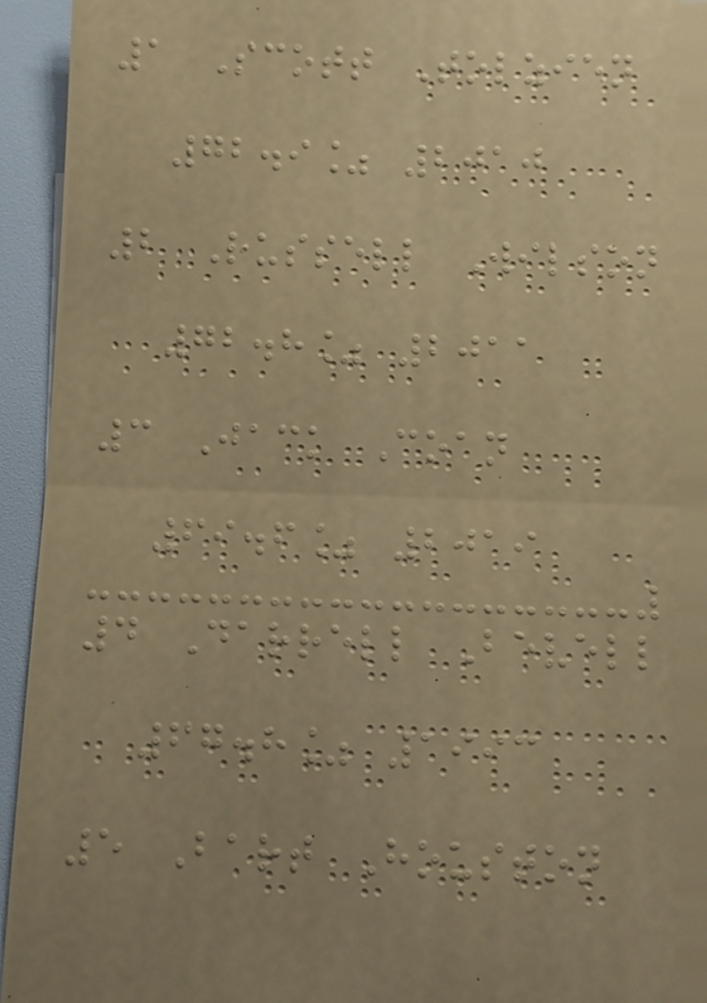1 Scott Tolzien
72.9% 2010
2 Russell Wilson
72.8% 2011
3 Jack Coan
69.6% 2019
4 Darrell Bevell
67.8% 1993
5 Bart Houston
